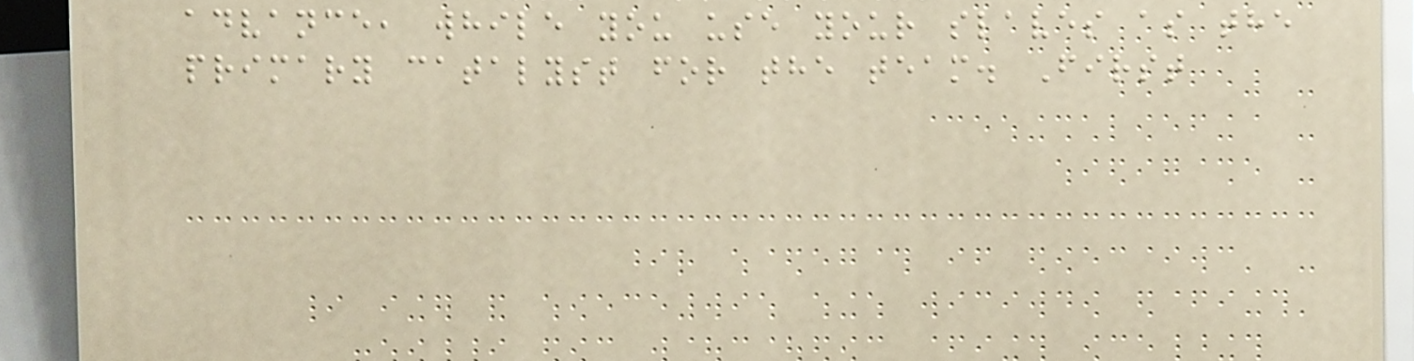advance, while you use your slaves as the
primary catalyst for the team. First
